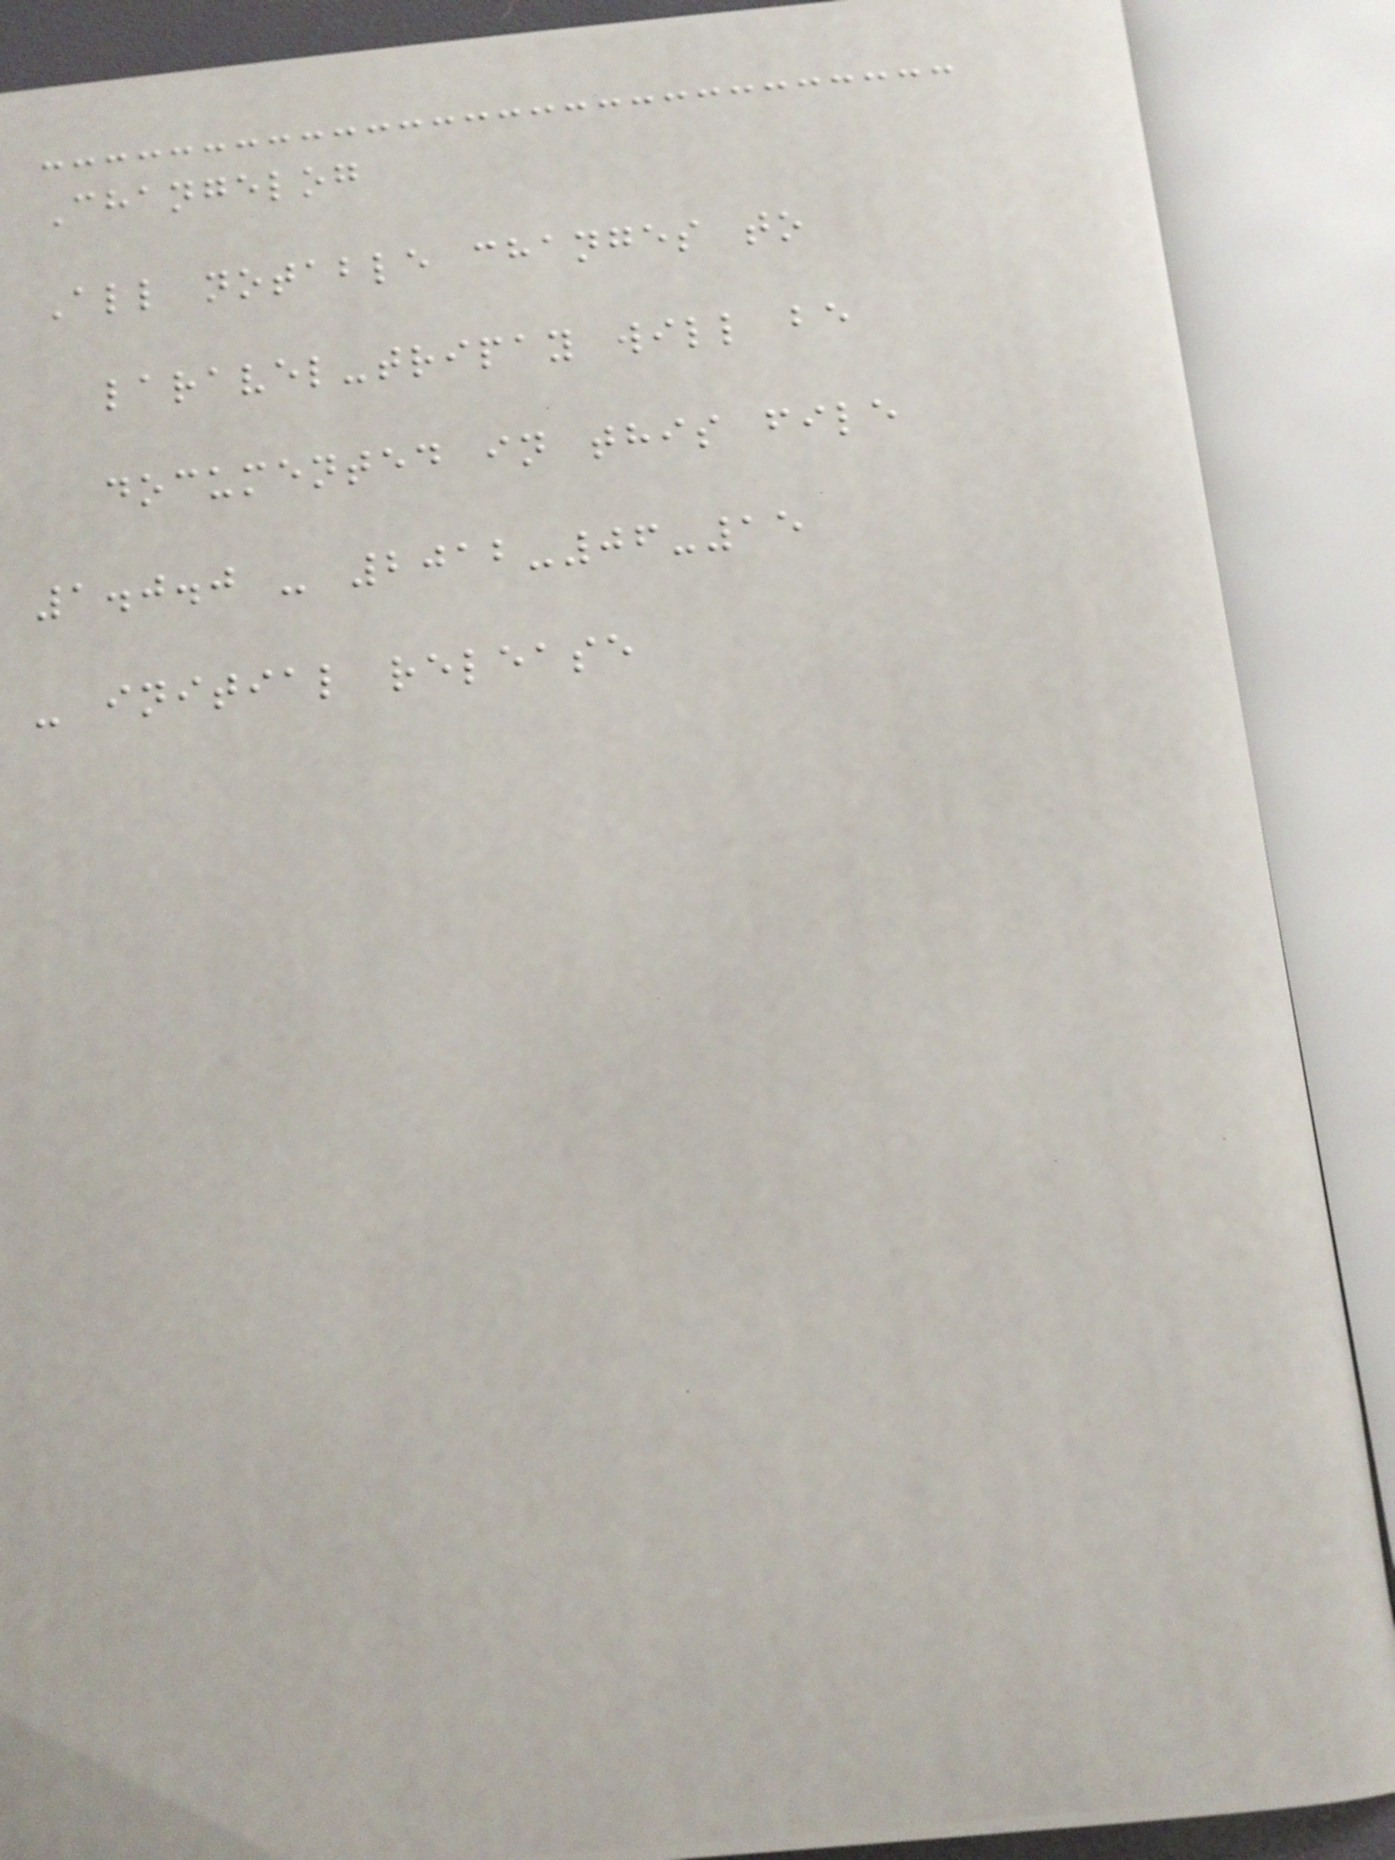Changelog
All notable changes to
laravel-tripay will be
documented in this file
1.0.0 - 2012-06-15
- initial release
